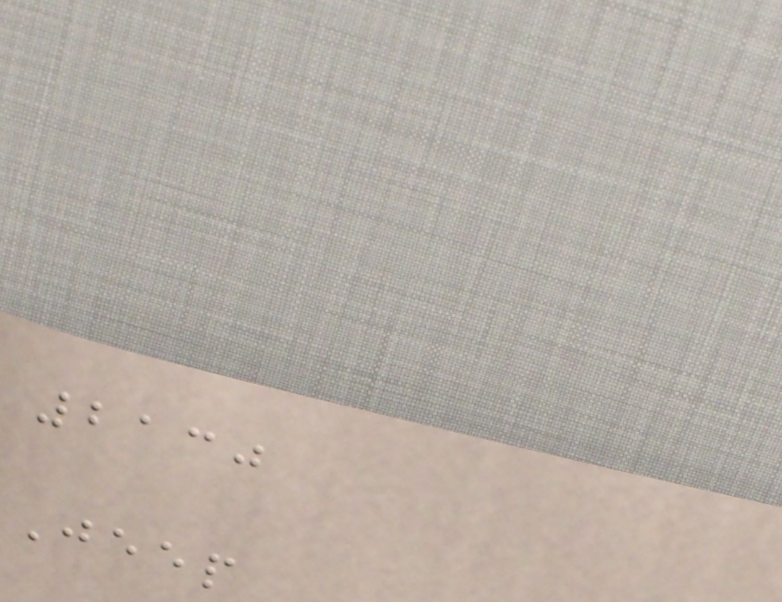2130
Jeep
